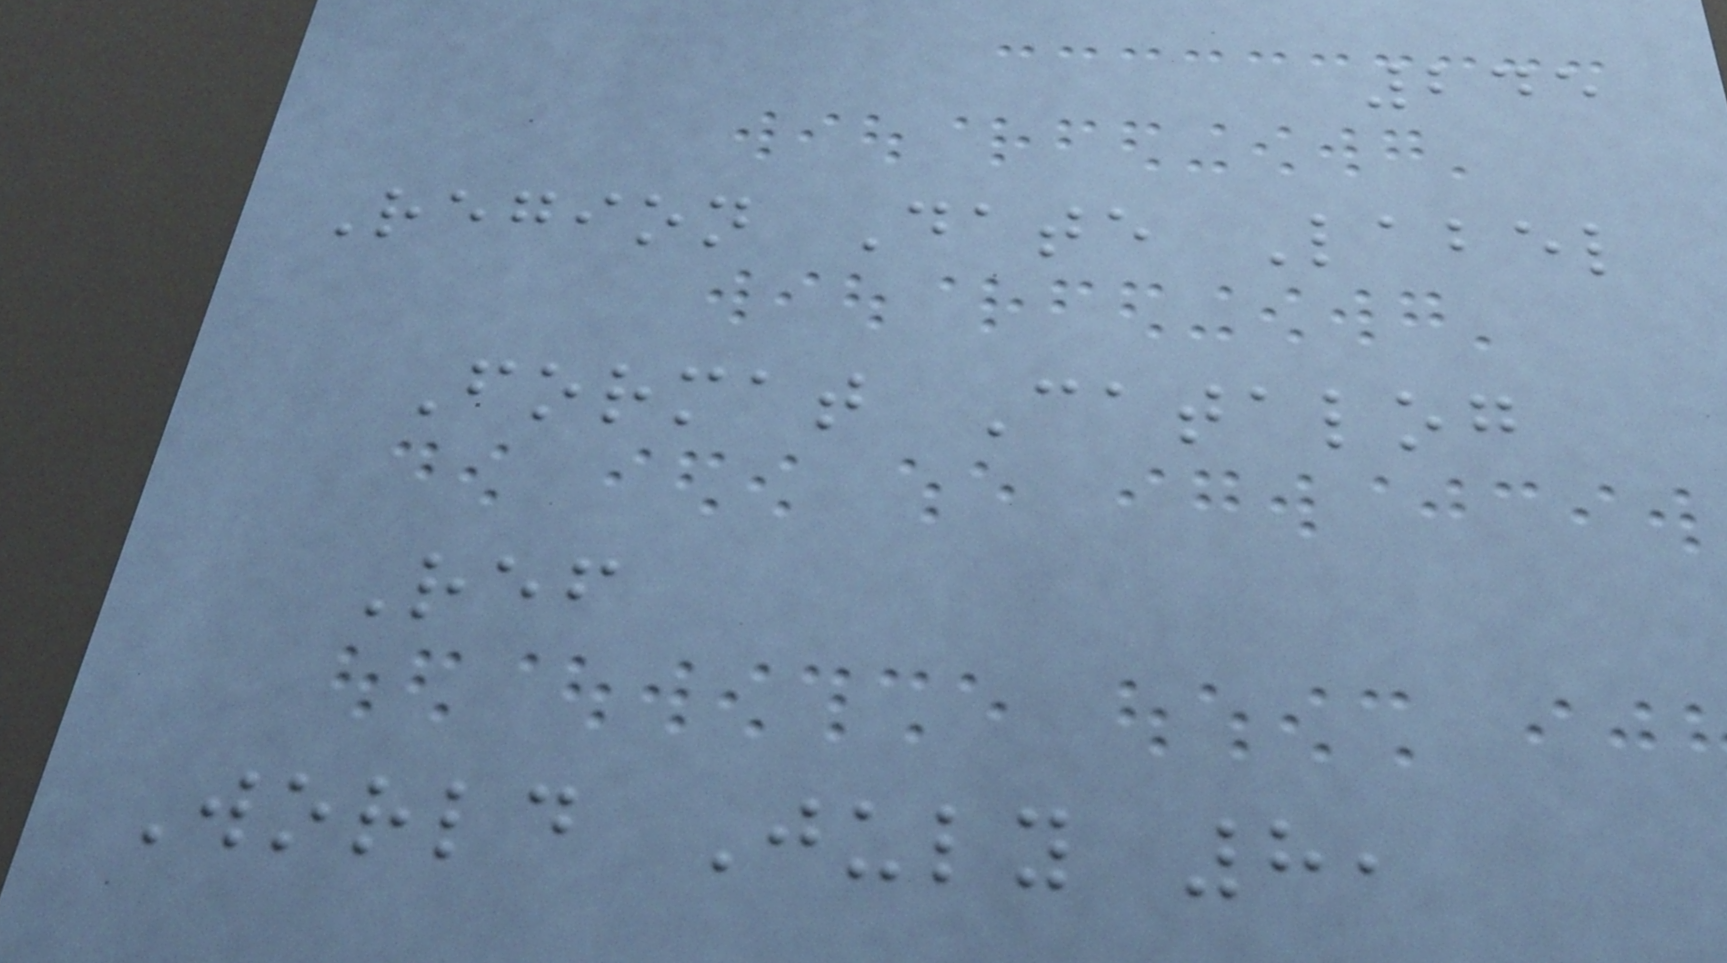245
Region Date Label
Format Catalog
Ref
World July 8,
